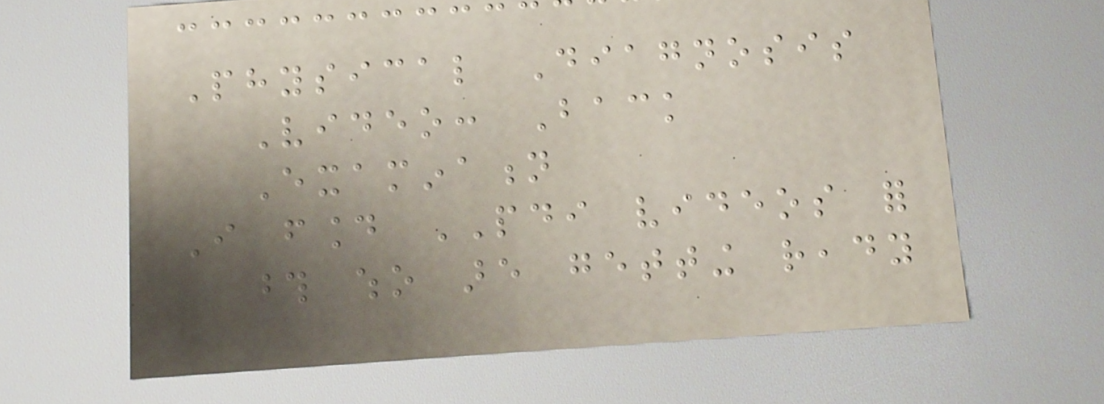Physical Diagnosis
Video: Back
Examination
I found PDI videos for
those who are getting ready
